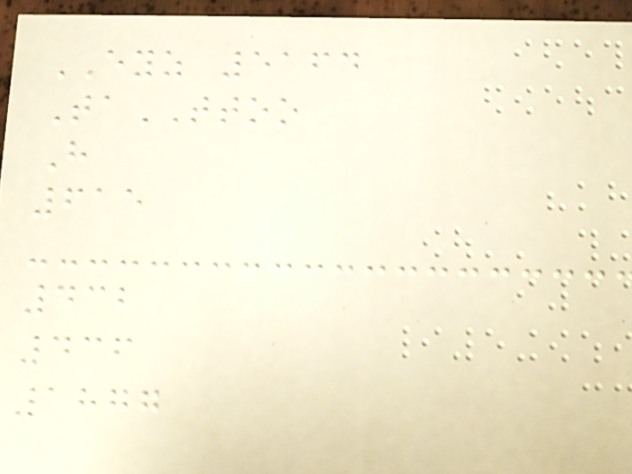EYZ 5164
TaTTOO
H
615
432
436
1877
